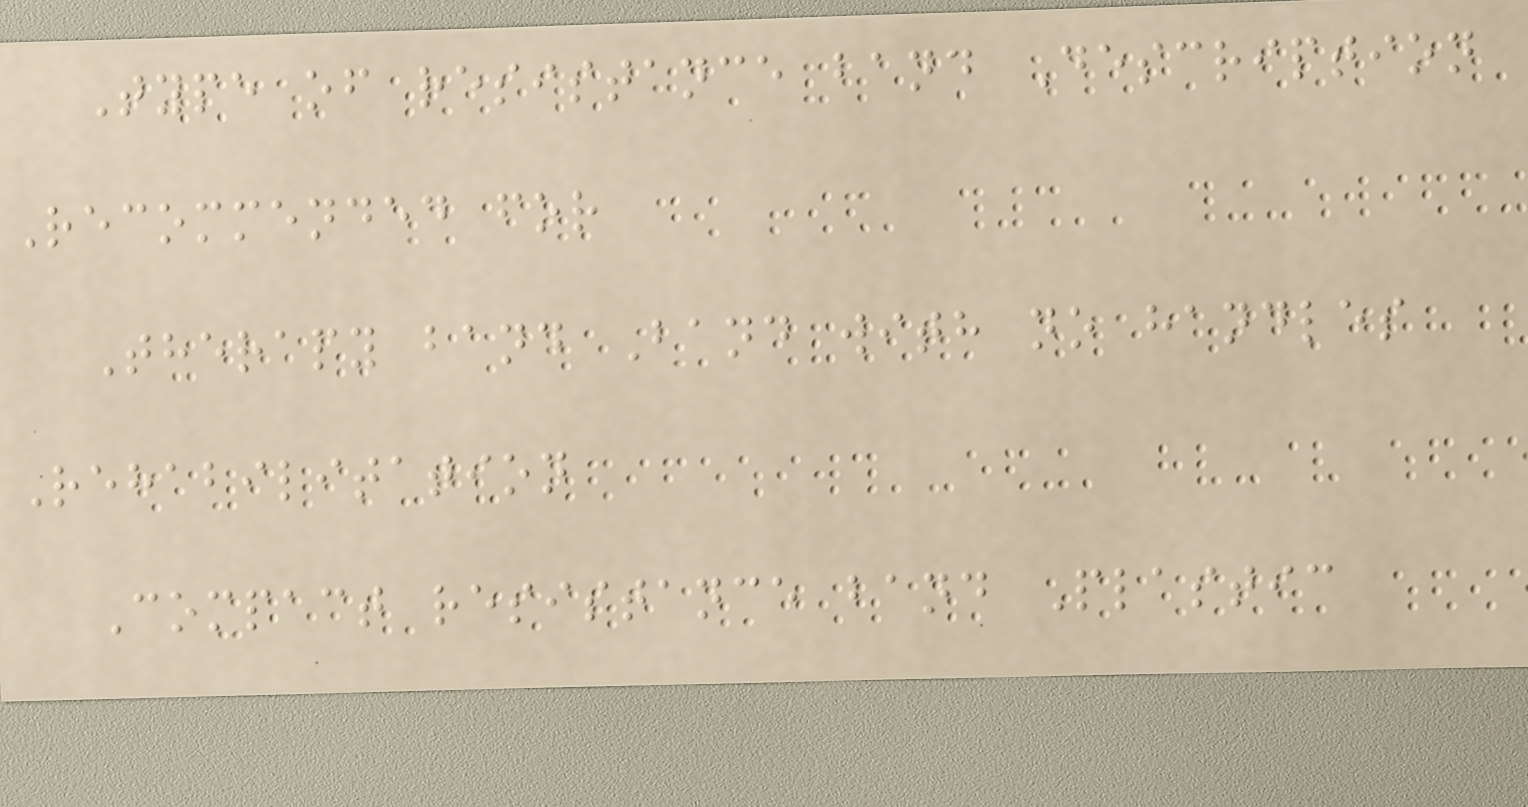Type of resistance band Description
Recommended for
Therapy band Band with no handles
Rehabilitation
Compact resistance band Plastic
